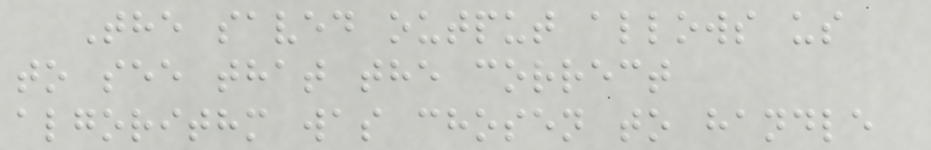The saved output allows us
to see that the correct
algorithm was chosen to handle
